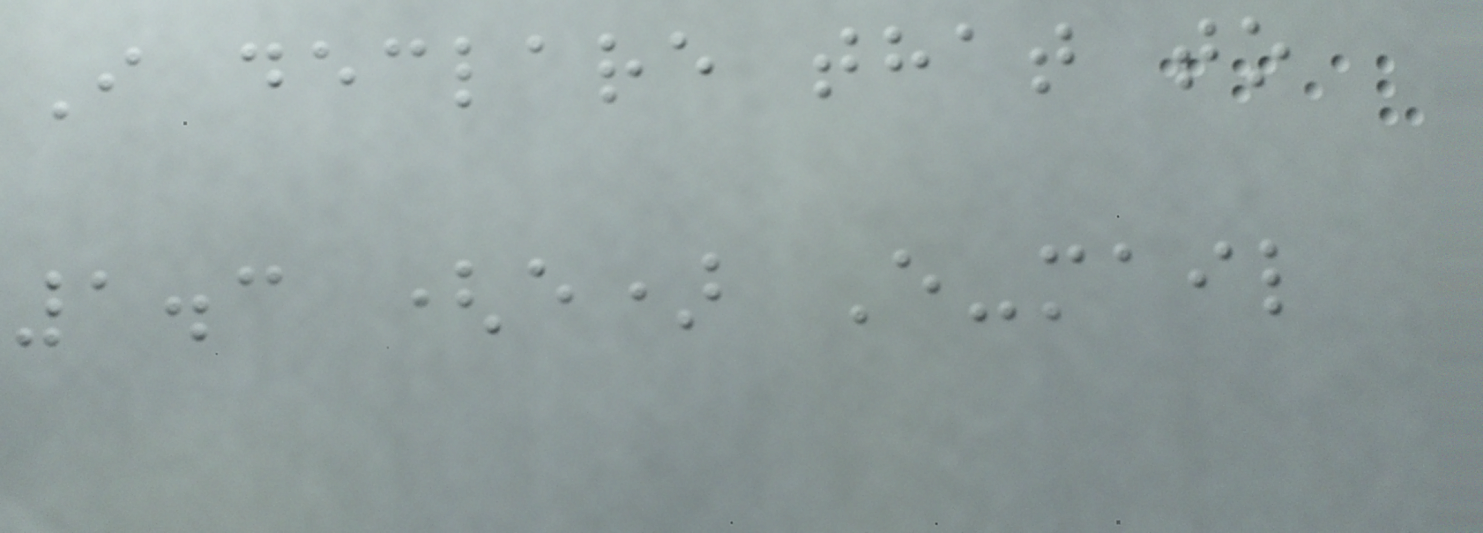I declare that to
1.3 (e) E-mail
